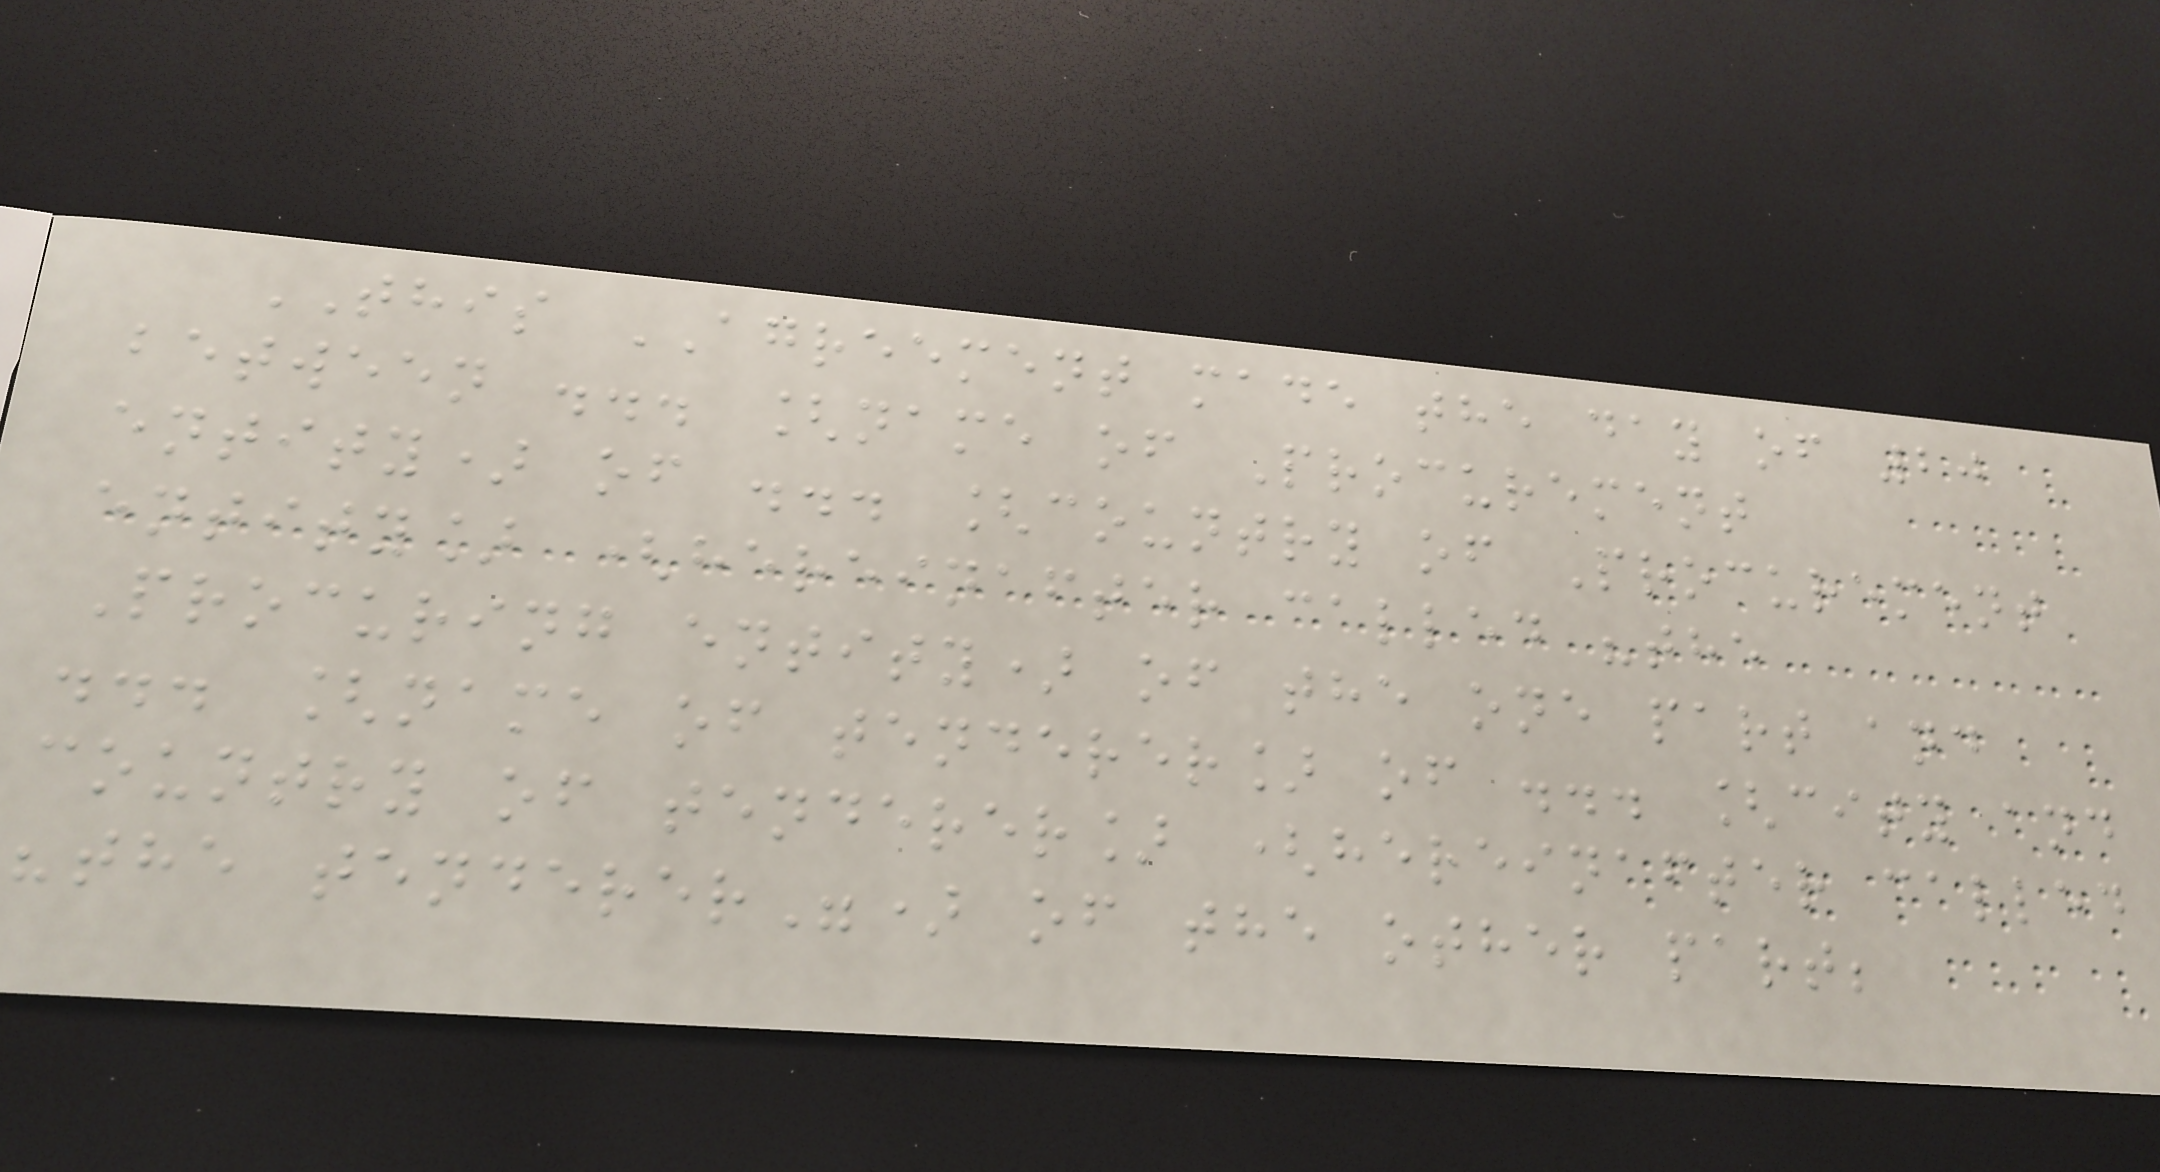THIS AGREEMENT made the day of 20
between ... [name of Procurement
entity) of ... [country of Procurement
entity] (hereinafter called "the
Procuring entity) of the one part and
... [name of tenderer] of ... [city and
country of tenderer] (hereinafter called
"the tenderer") of the other part;
